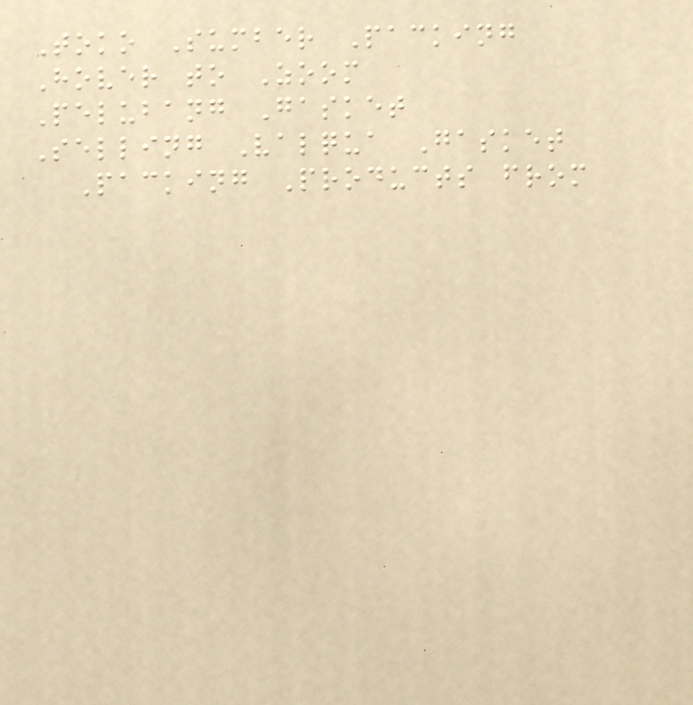Toko Sumber Packing
Hover to Zoom
Pelubang Gasket
Selling Valqua Gasket
Packing Products from
